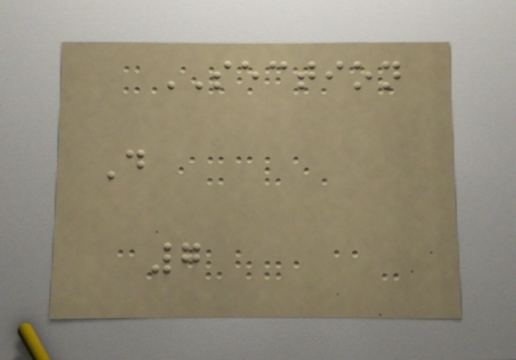SECTION
D
7
